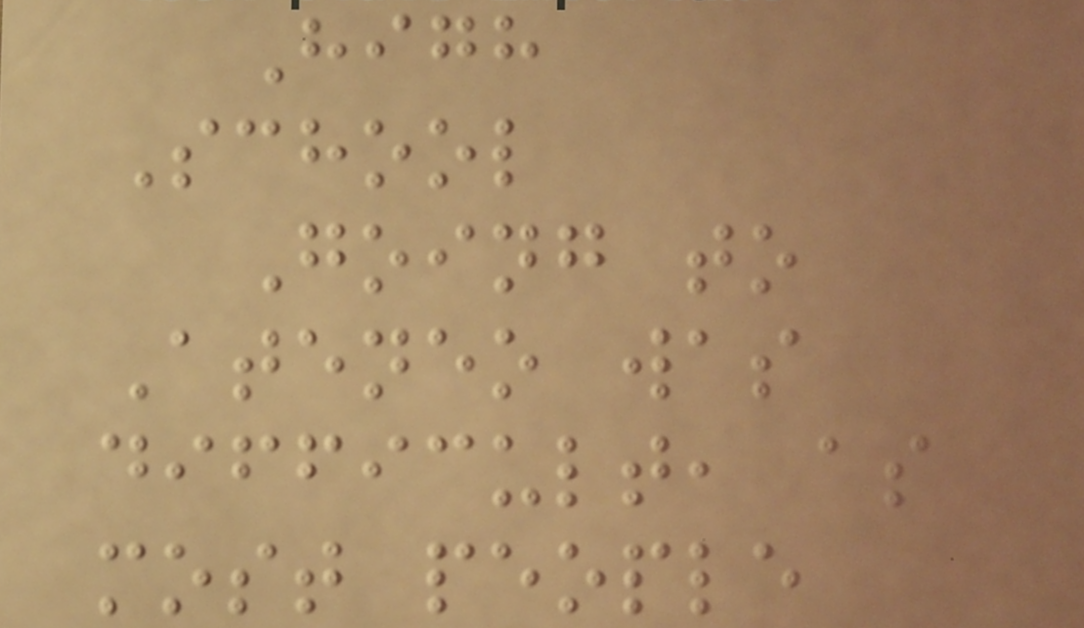High
School
Going to
Ateneo was
difficult, as
most people
